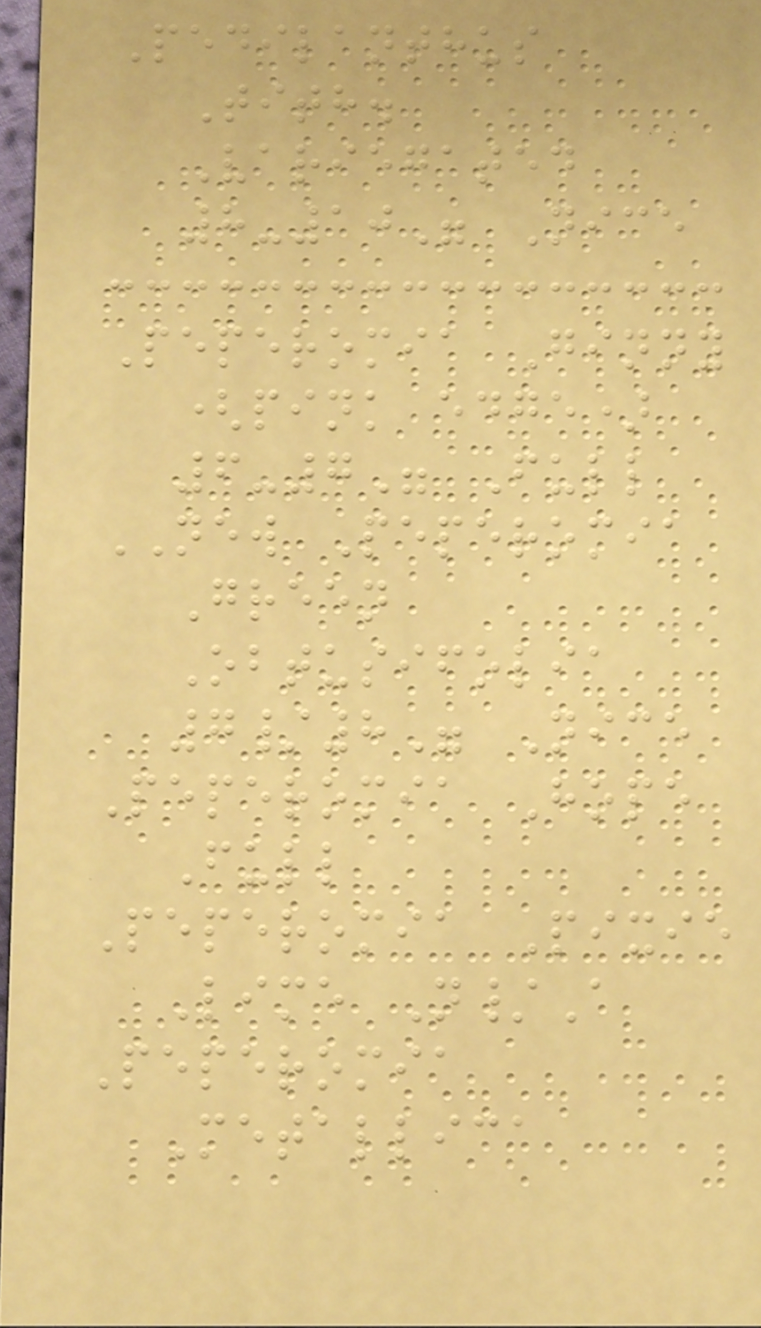Pedilanthus
Tith.
Variegated
8-10" Nice
Peperomia Ginny
(pink edge)
6-7" Full
NEW Peperomia
Green
Obtusifolia
7/8" Nice
Peperomia Hope
Full
Peperomia Pixie
Lime N/A
Peperomia
Metallica
